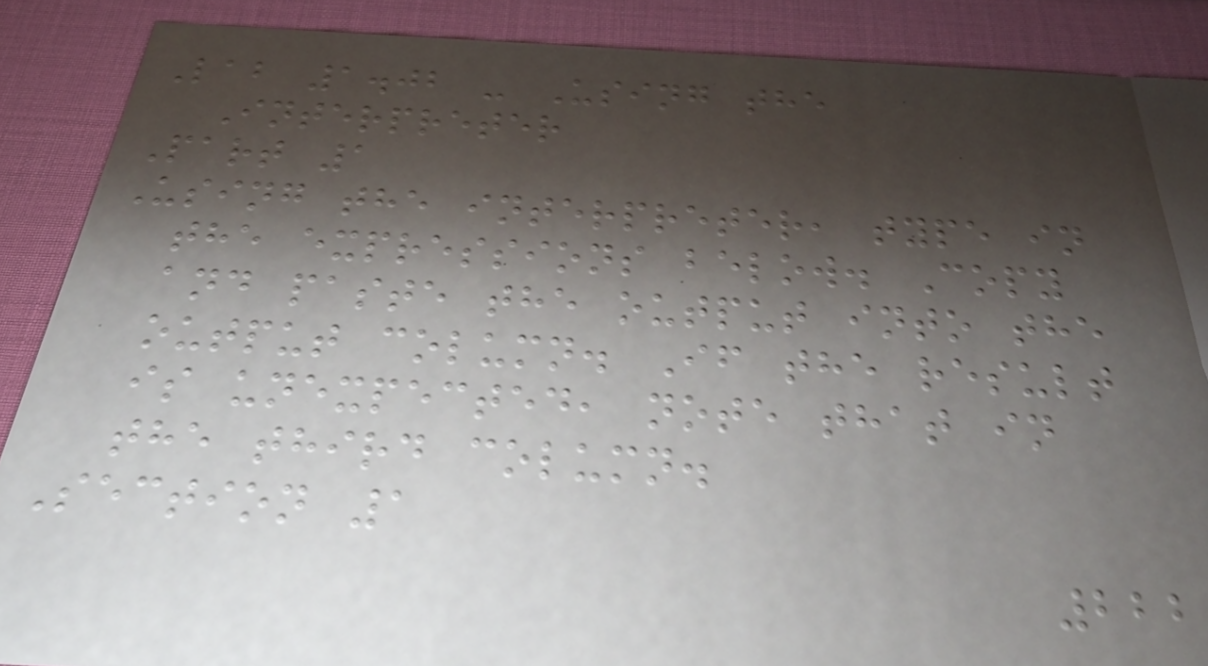Lab 1.02 - Using the
Interpreter
Part 1
Using the interpreter, type in
the expressions below. Copy
and paste the output into the
output column. If the result
is unexpected, note that in
the third column.
Section 1
222
